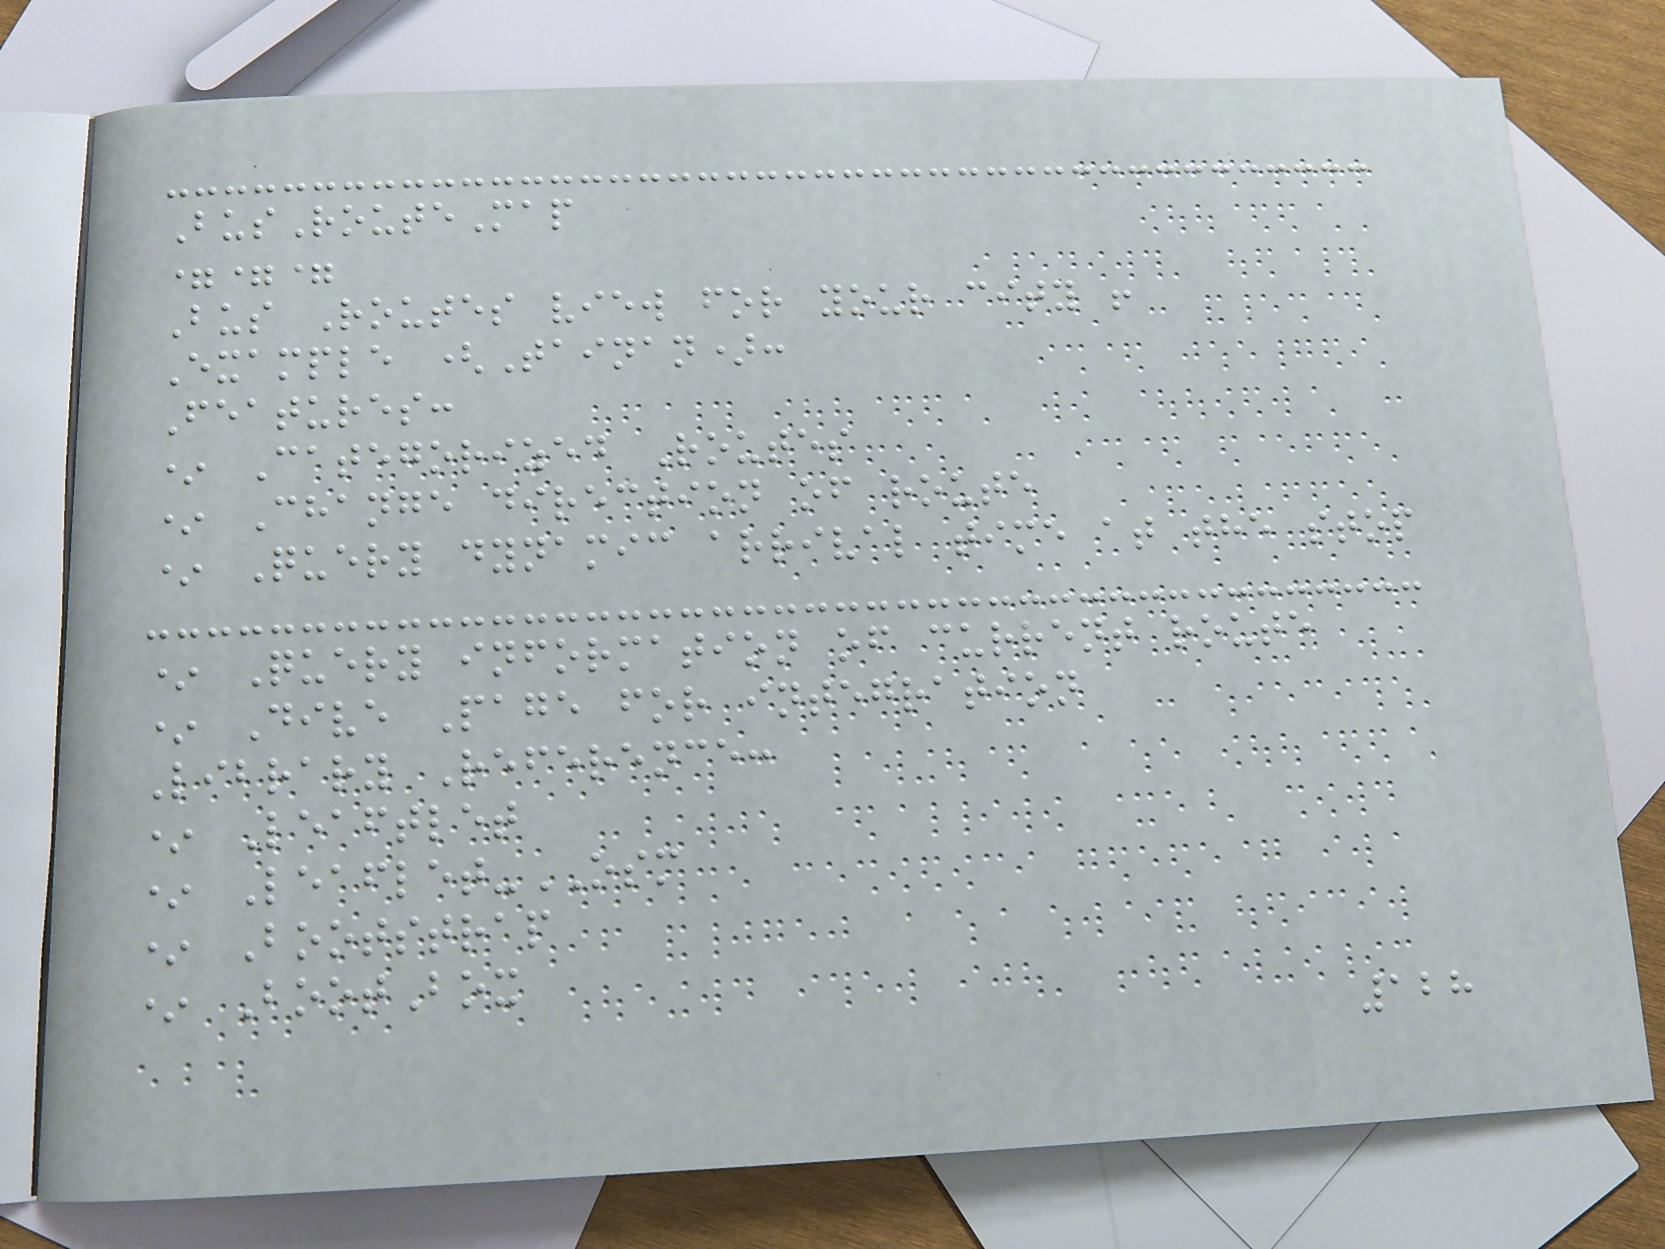BusRouteMap
===
Bus Routes view for your city !
Example (Tainan):
Features:
* Categorized Routes
* Change direction of route
* Query dynamic arrival time at the stop
* Query information of current route
* Dive Page for integration
Library Reference:
* Leaftlet
* Leaflet-OSM
* Bootstrap
* BootBox
128
